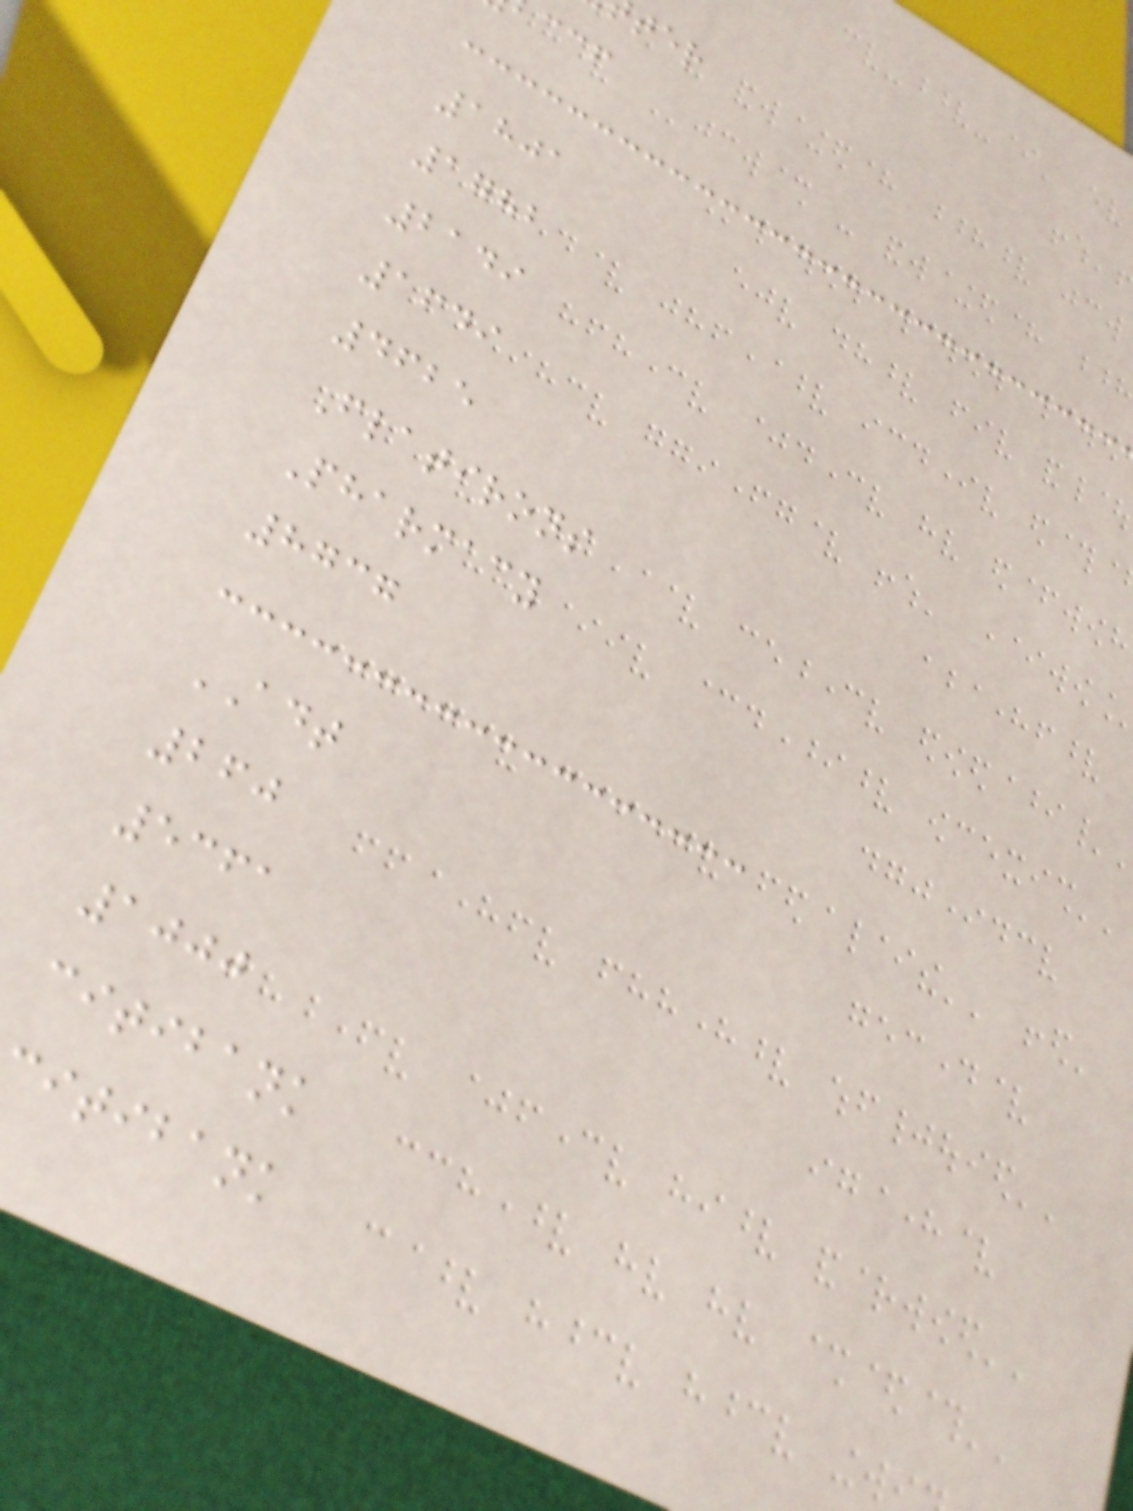1801
1782
2149
1649
4625
Flatirons
Pharmacy
8737
ADT
260
5361
1000
citibank
citibank
